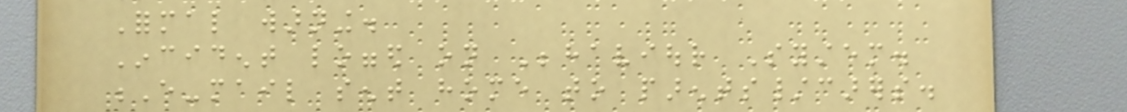Formal warning.
Incident logged on Behaviour System.
E-mail sent home to parents/carers.
